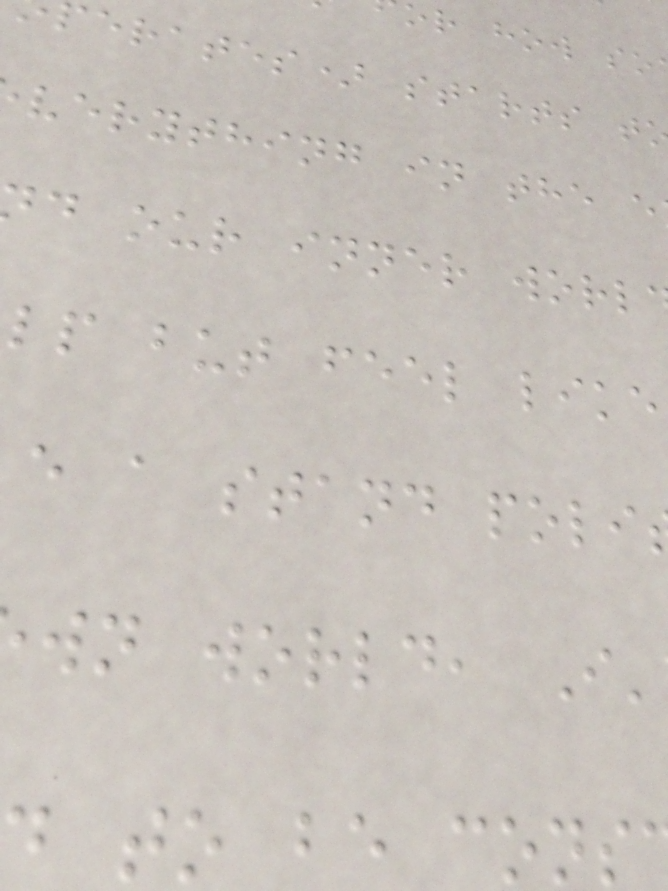or how so
erates) starts t
verything in the e
d our inner worl
lp but feel like
e a stand poli
wn world, I'
to be cons
